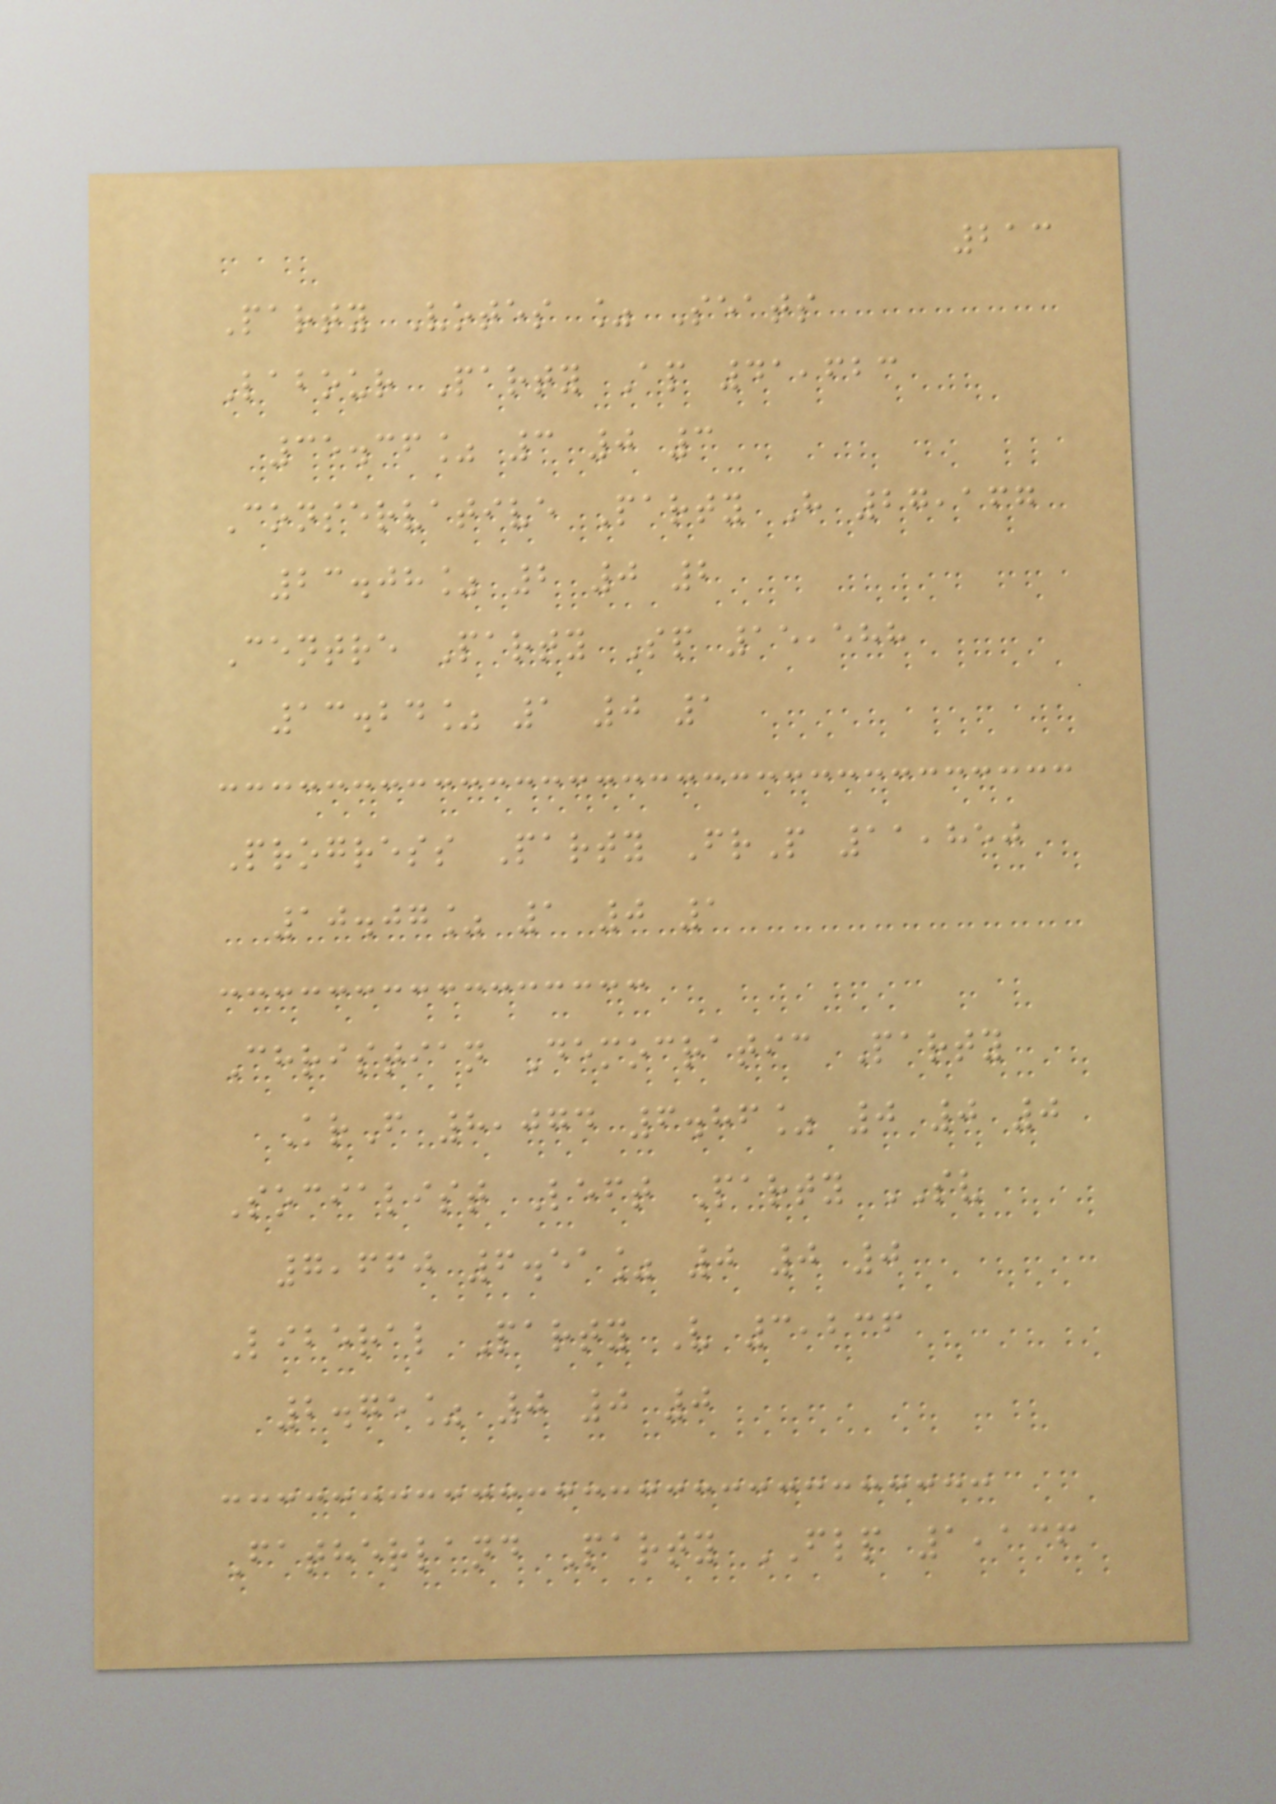213
Party Votes % Seats
Labour Party Ap 41,623
35.36% 3 0 3
Conservative Party H 27,167
23.08% 2 0 2
Centre Party Sp 15,588
13.24% 1 0 1
Progress Party FrP 11,850
10.07% 1 0 1
Christian Democratic Party
KrF 8,074 6.86% 0 0 0
Socialist Left Party SV
7,660 6.51% 0 0 0
Liberal Party V 3,236
2.75% 0 0 0
Fatherland Party FLP 1,136
